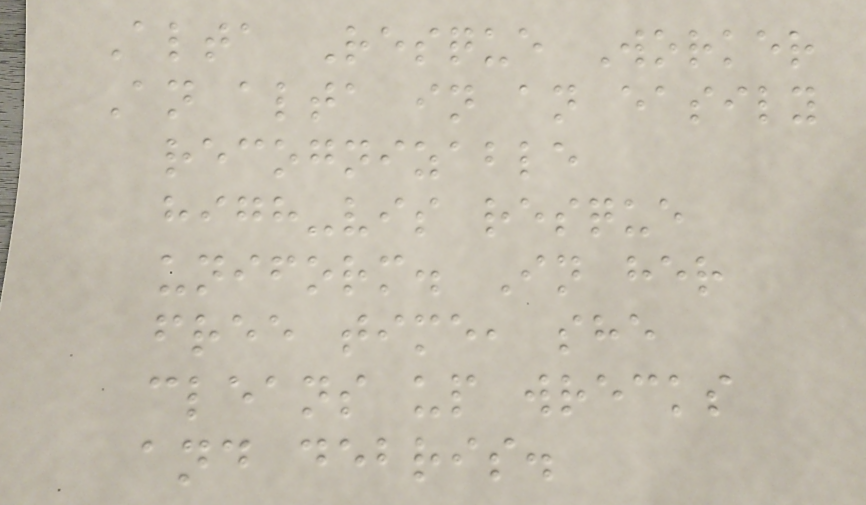Alta Resque Worker
An alta in an easily
recognizable
high-vis resque
uniform. In her
free time, she
cleans up wrecks
and debris.
